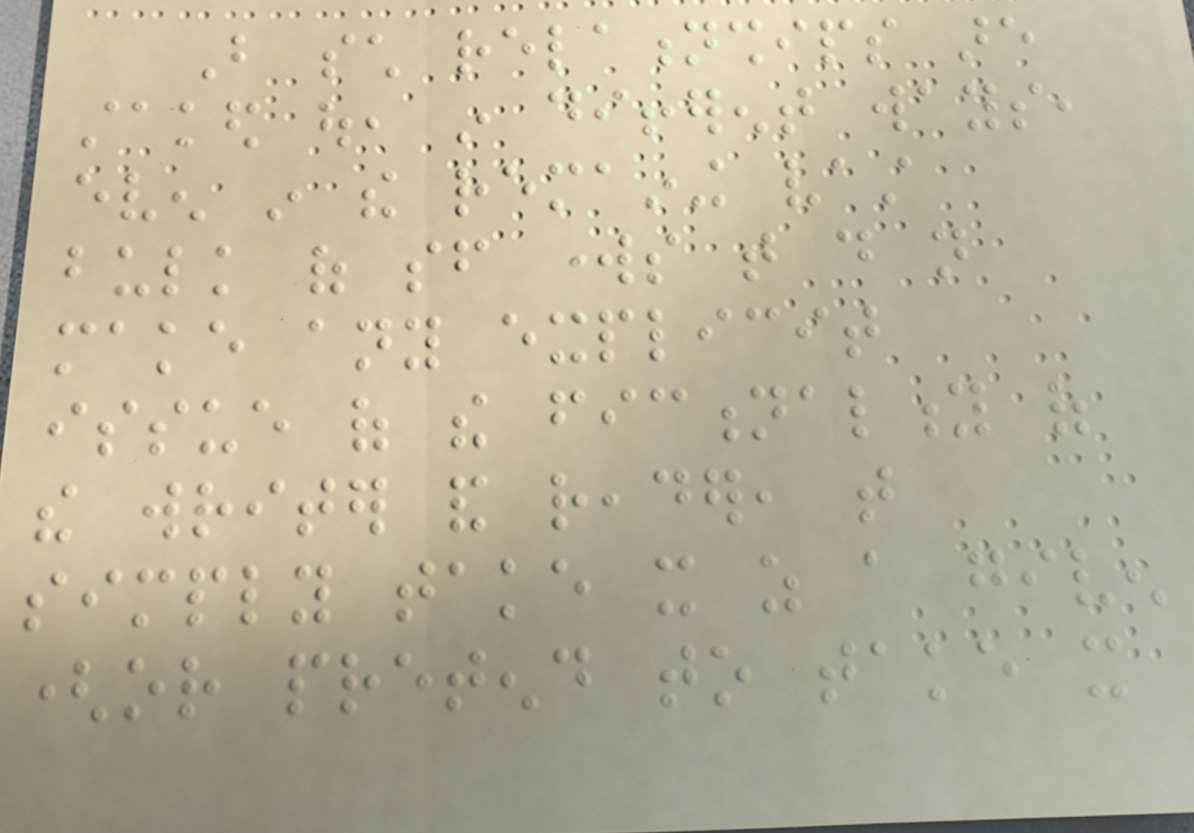But such relationships are
staked out, in different ways,
even in the remaining vast
bulk of sf works that do not
make any explicit
issue of the fictionality of
the writer and reader, that
simply take it as a given
(or pretend to take it
